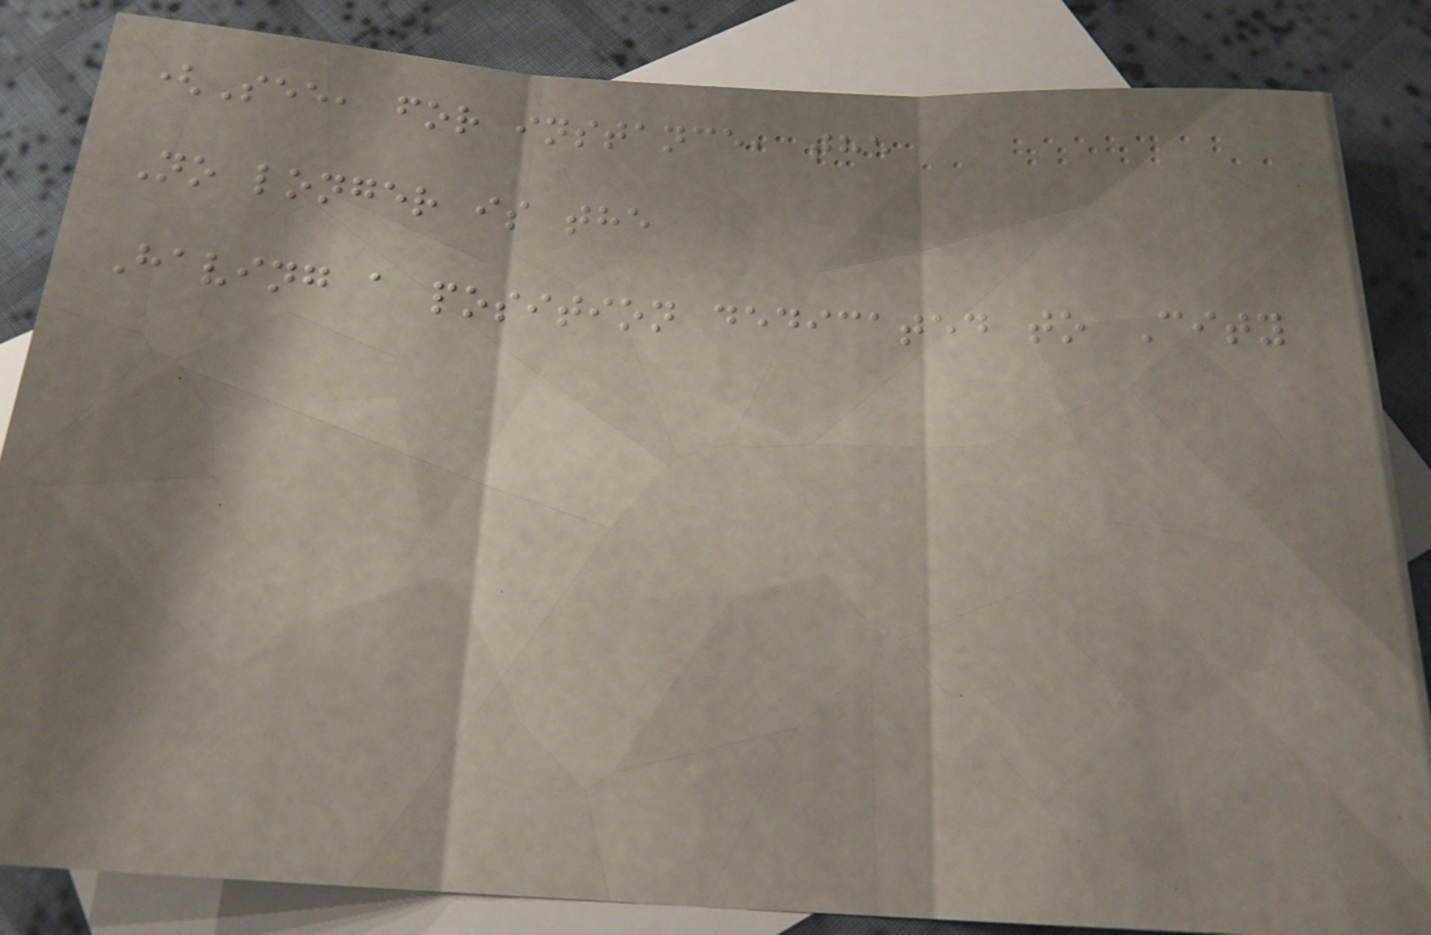(See, for instance, the
No longer is the
Having a position dedicated to City
